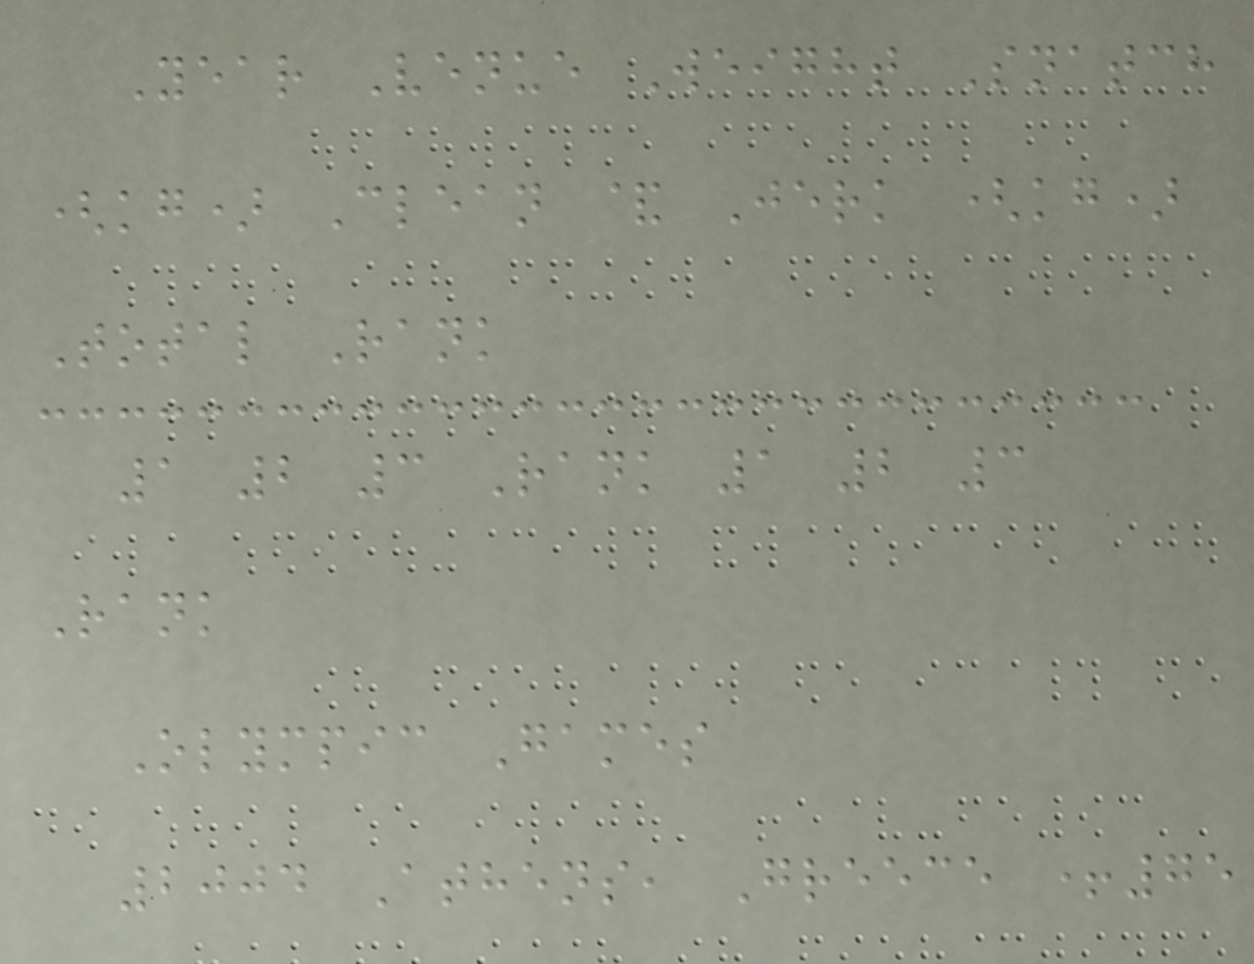Year Venue Weight Snatch
(kg) Clean & Jerk (kg)
Total Rank
1 2 3 Rank 1 2 3
Rank
Olympic Games
2004 Athens, Greece +75
